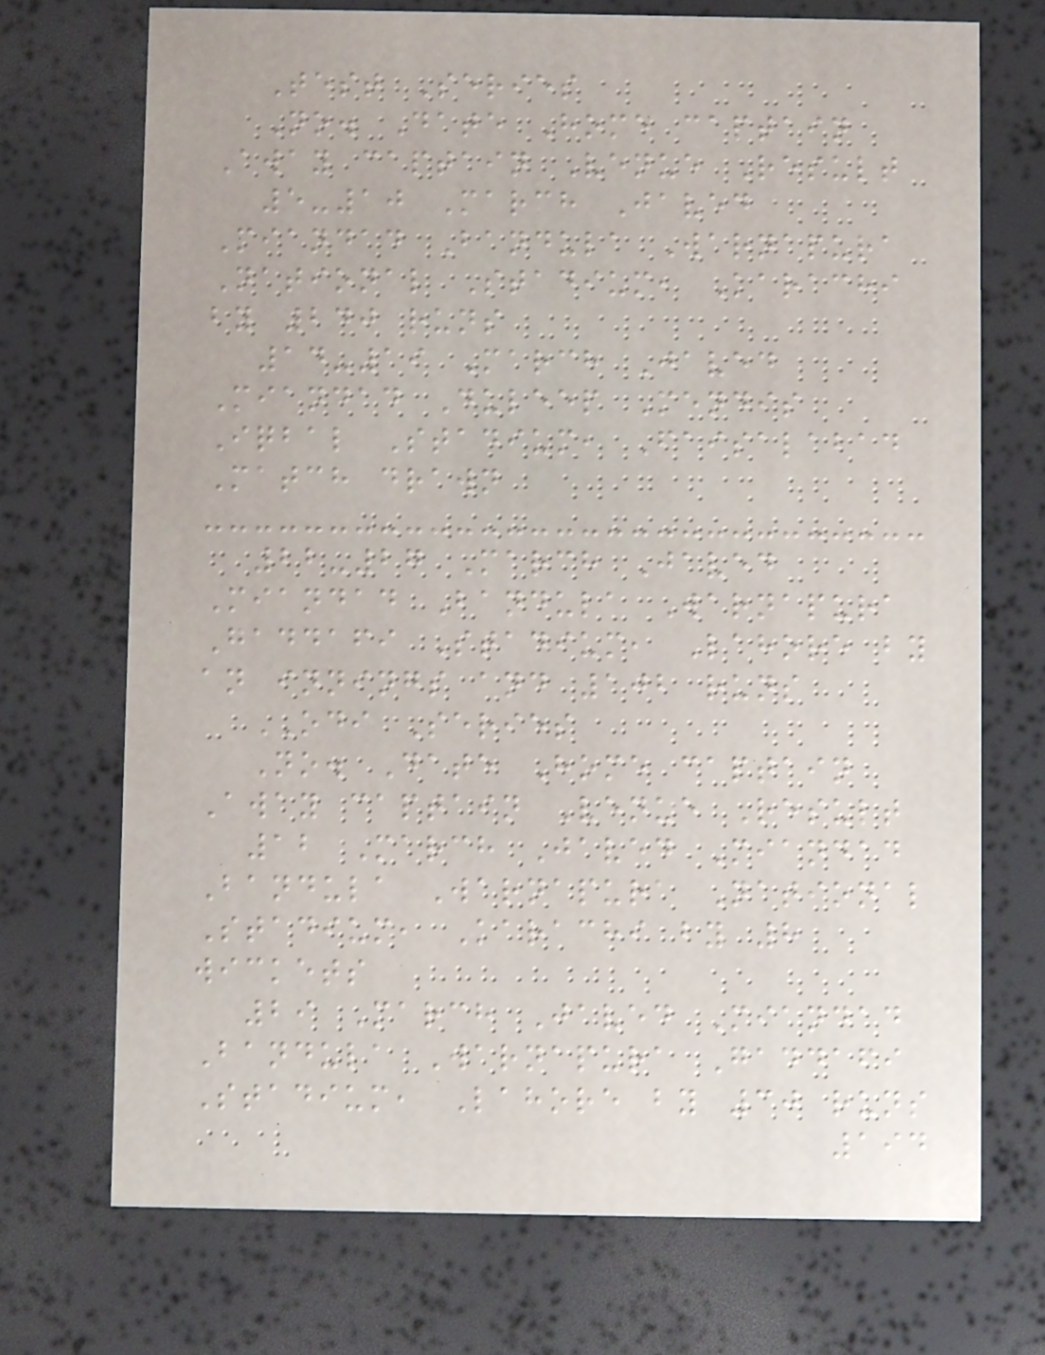Test Series
No. Date Home captain
Away captain Venue Result
5-10 March Javed
Miandad Bandula Warnapura
National Stadium, Karachi
by 240 runs
14-19 March Javed
Miandad Duleep Mendis
Iqbal Stadium, Faisalabad
Match drawn
22-27 March Javed
Miandad Bandula Warnapura
Gaddafi Stadium, Lahore by
an innings and 102 runs
ODI Series
No. Date Home captain
Away captain Venue Result
12 March Javed Miandad
Bandula Warnapura National
Stadium, Karachi by 8
wickets
29 March Javed Miandad
Bandula Warnapura Gaddafi
Stadium, Lahore by 30 runs
194
